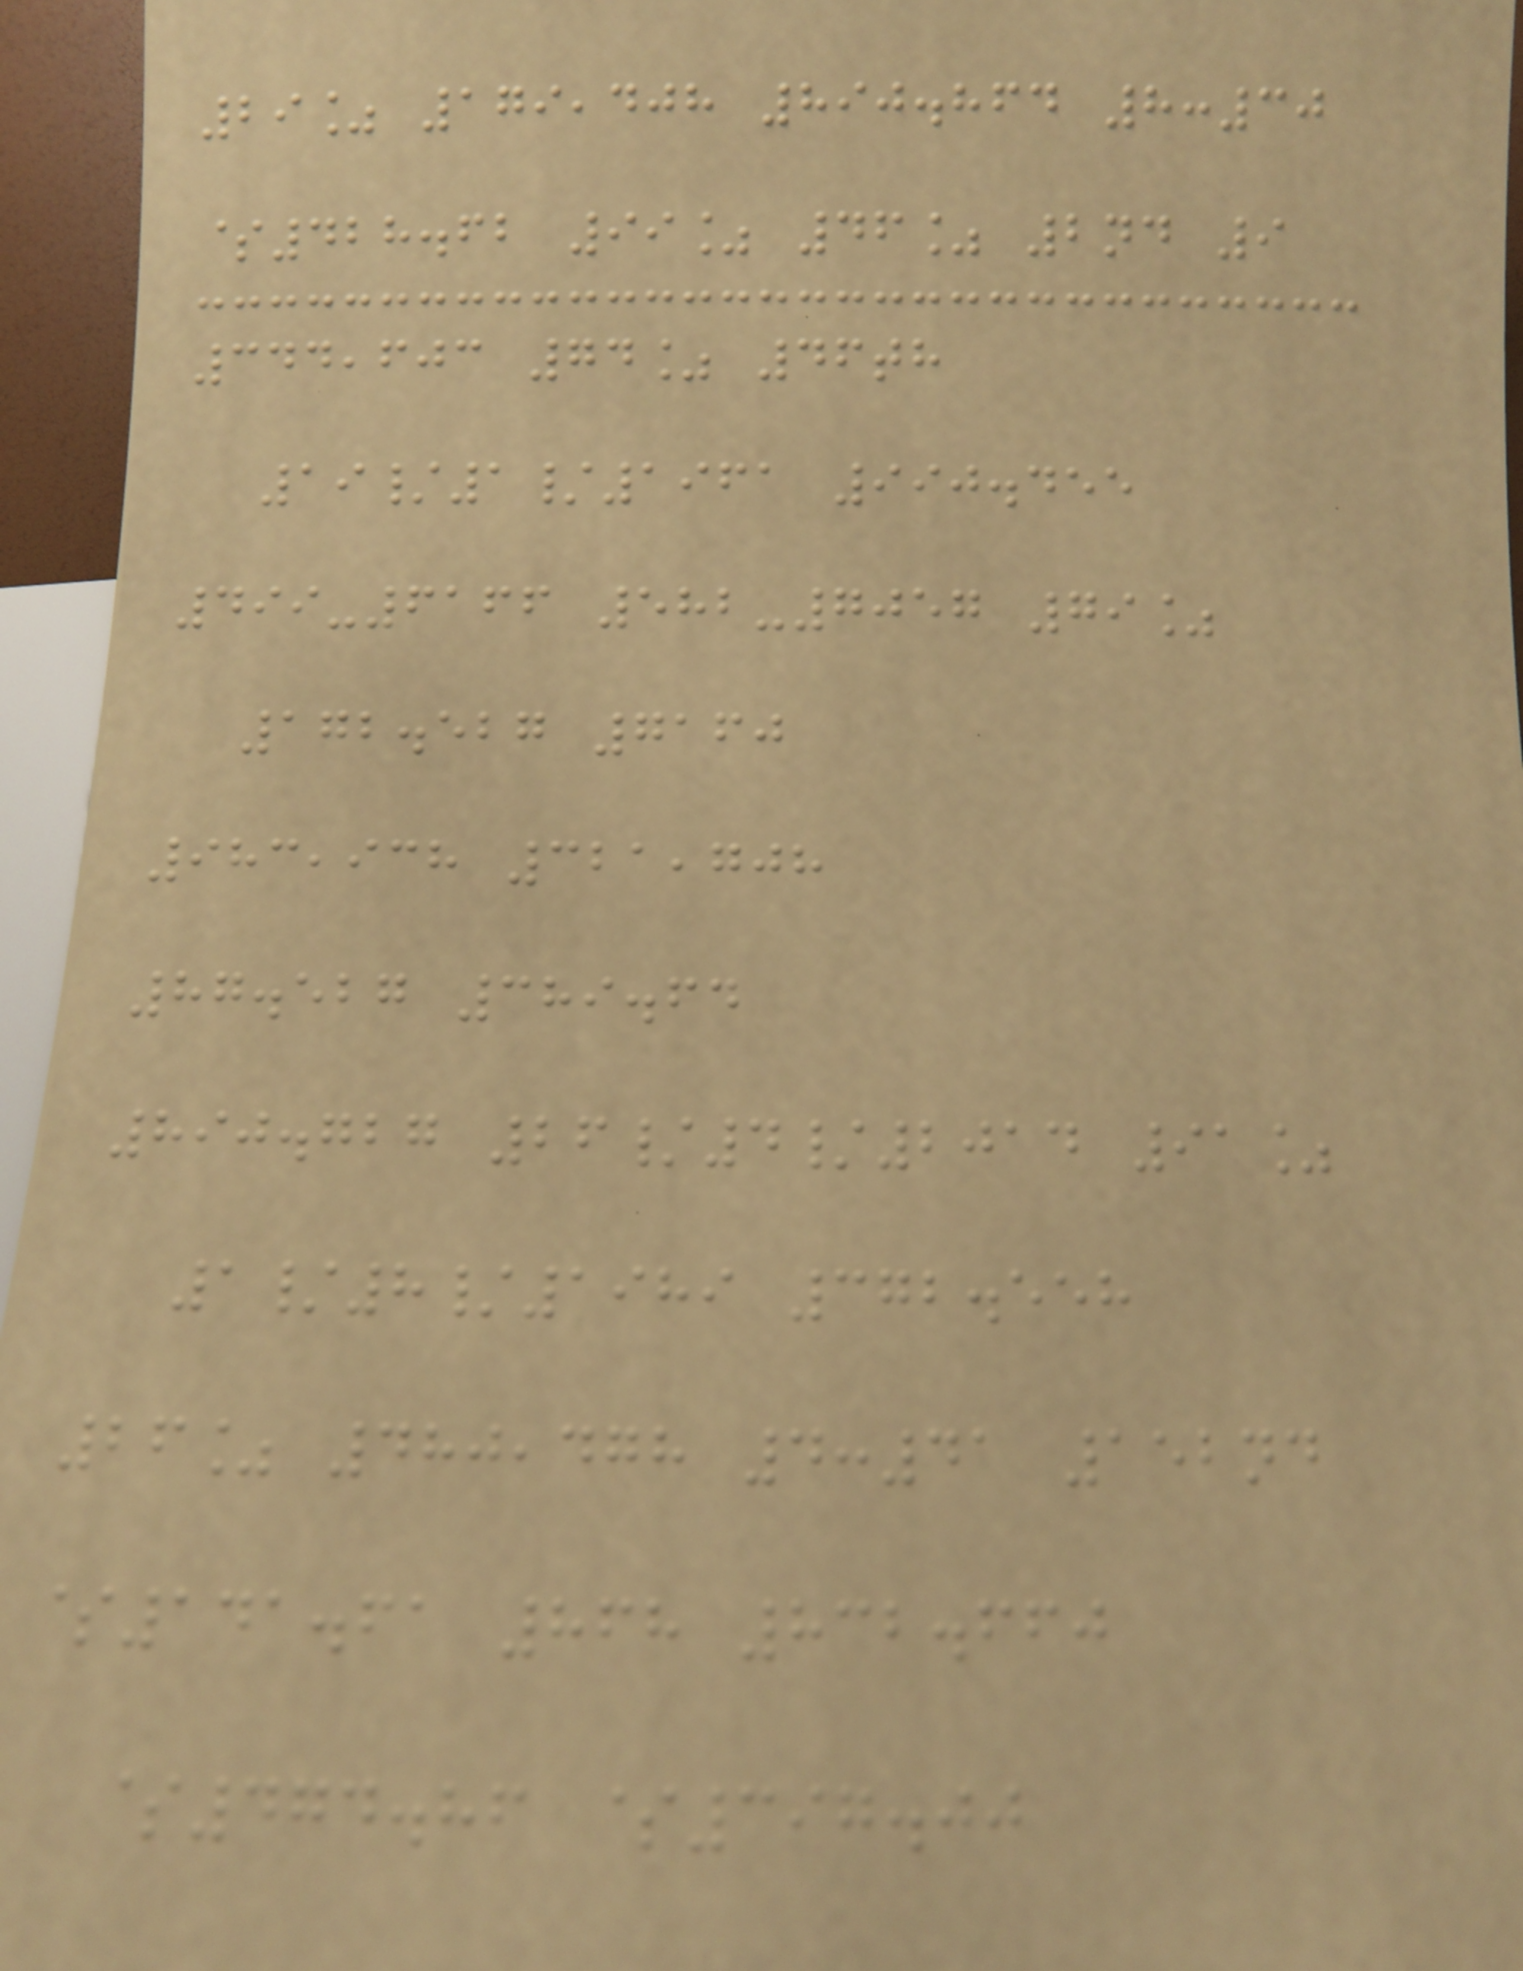29% 179,408 890.864 8:30
$428.62 99% 46% 2nd 9
344,603 74% 46th
19/1/1961 990.455
499-6166 582-7057 79%
172.527 7160
983,938 321,708
87.527 389.64
890.727 26/4/2014 91%
1/8/1989 372.558
26% 480,478 4:41 152nd
$141.61 868 832.660
$474.86 $397.00
